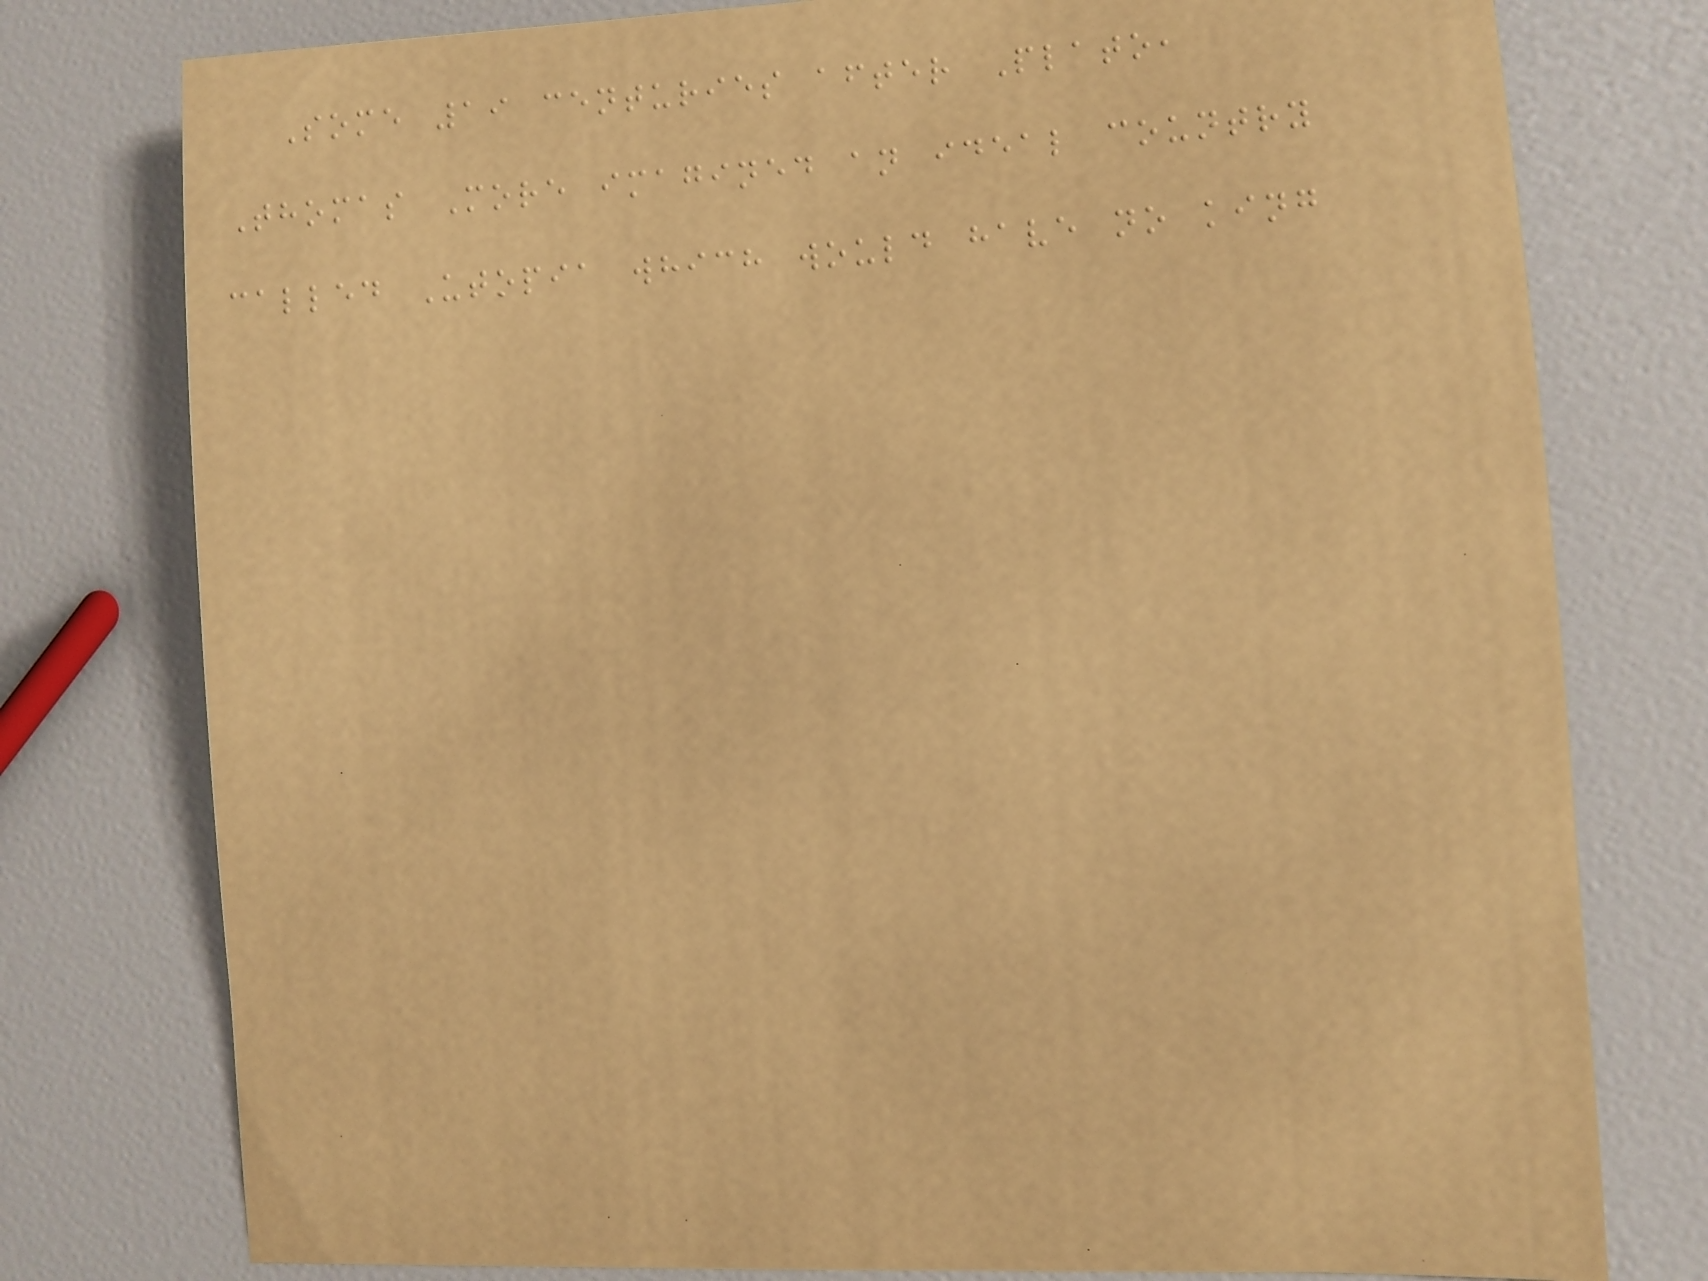Some 19 centuries after Plato,
Thomas More imagined an ideal country
called Utopia which would have no king
